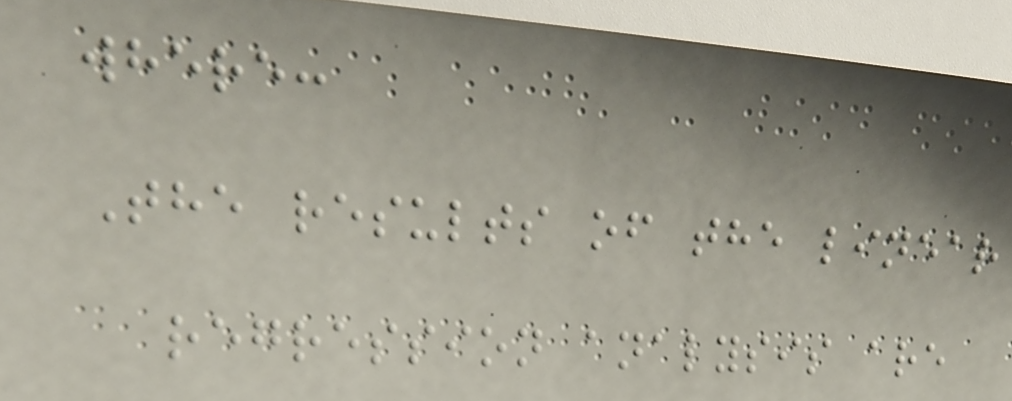where:
The results of the linear
regression analysis are
